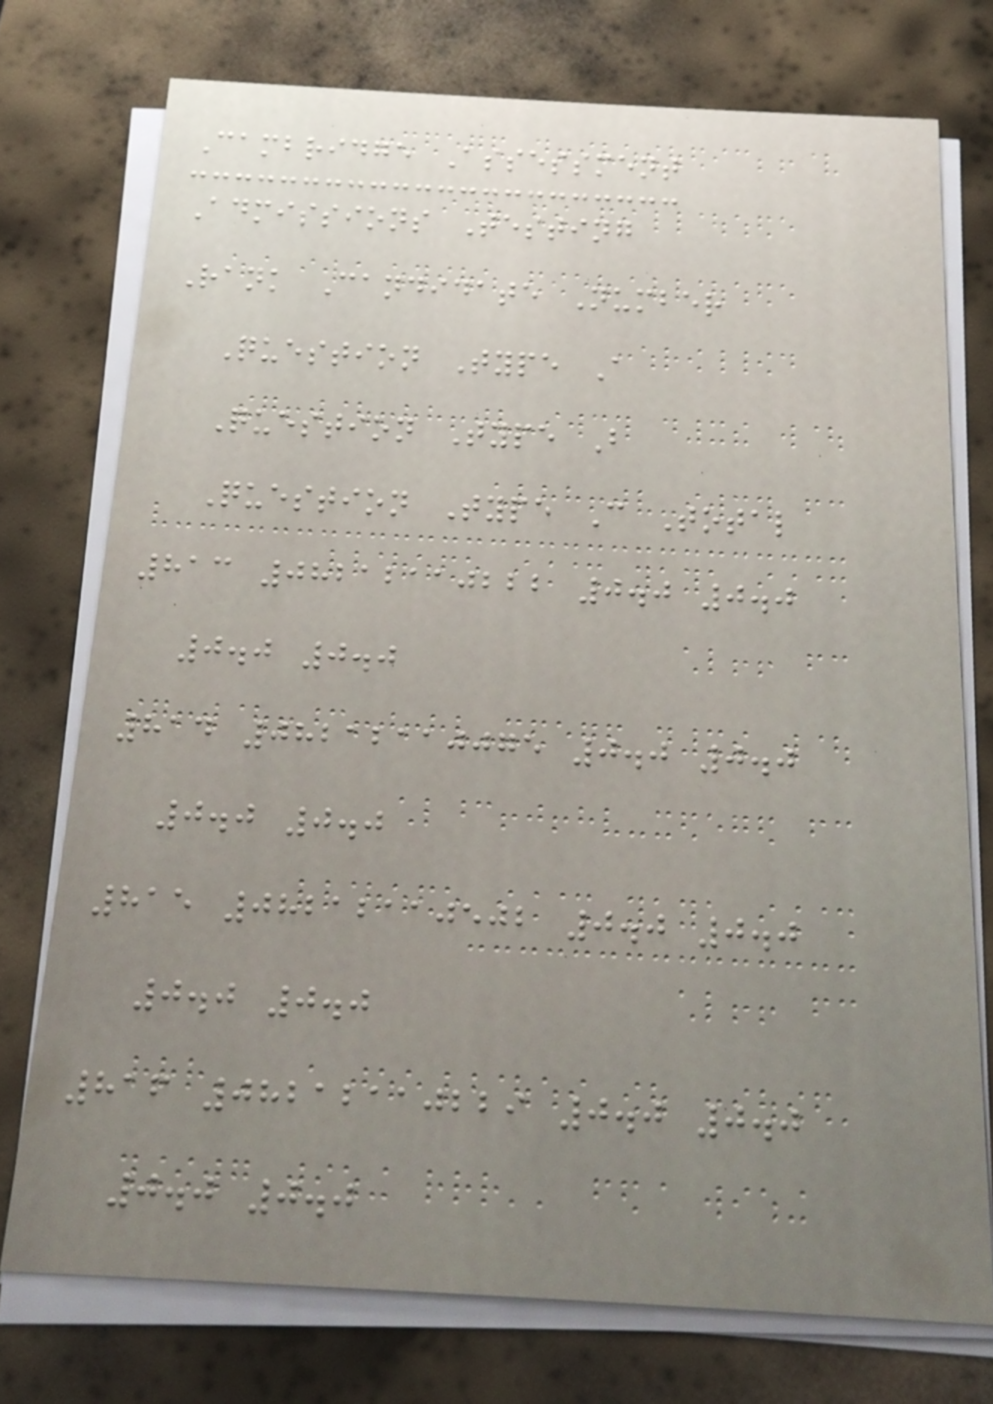Cambridge Assessment
Admissions Testing
Rank Candidate Number
Question Type A
Question Type B
Question Type C Total
813 08212110222 0.0 0.0
0.0 0.0
814 08212110075 0.0 0.0
0.0 0.0
815 08212110502 0.0 0.0
0.0 0.0
816 08212110229 0.0 0.0
0.0 0.0
